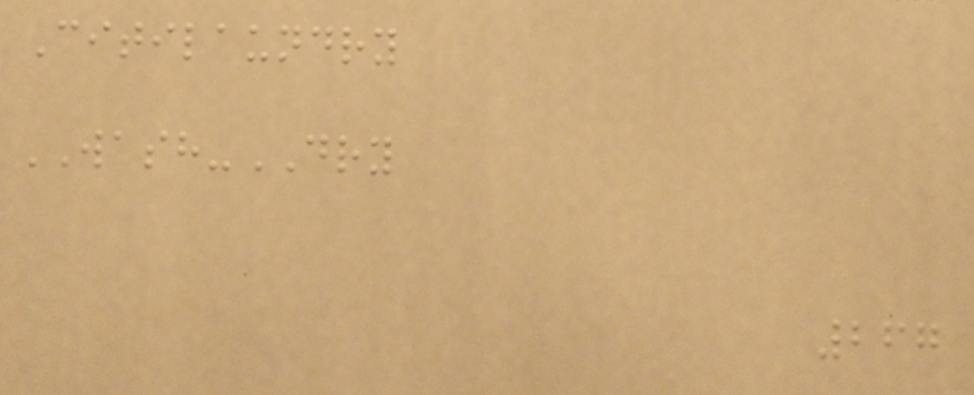Citilaundry
WASH-DRY
267
